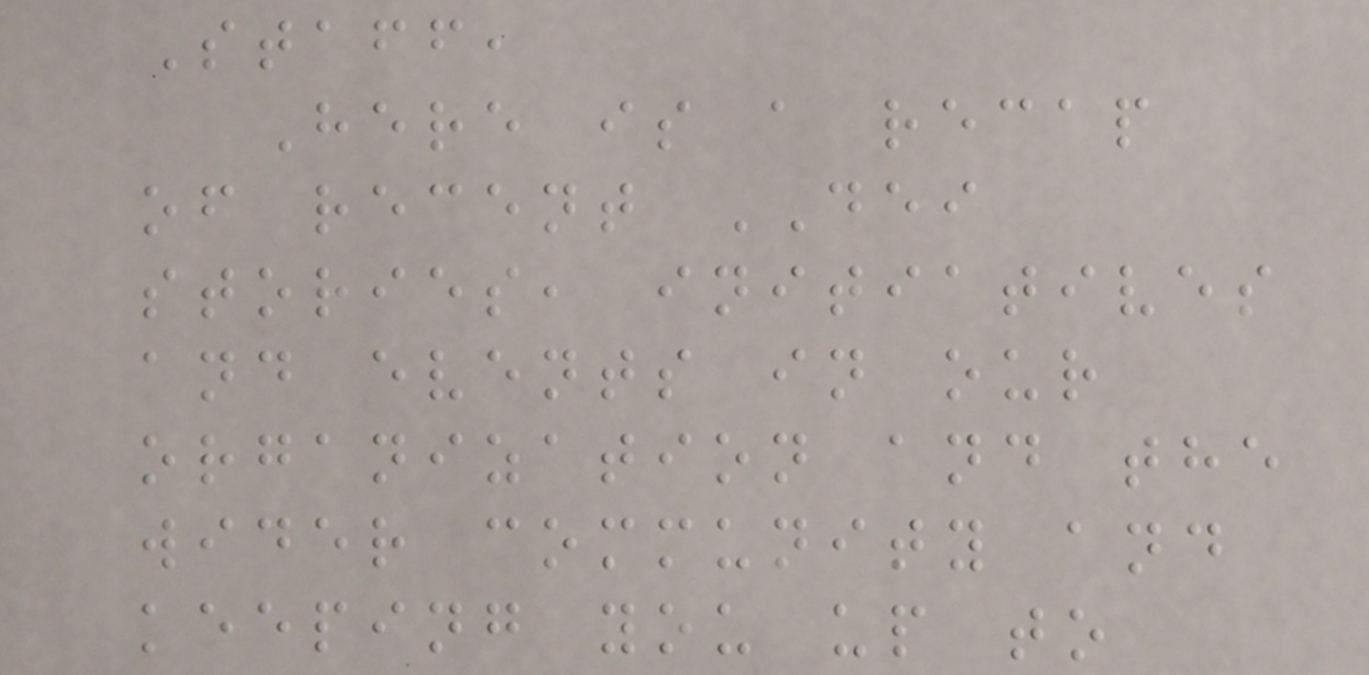Staff,
Here is a recap
of recent DEI
stories, initiatives
and events in our
organization and the
wider community and
keeping you up to
